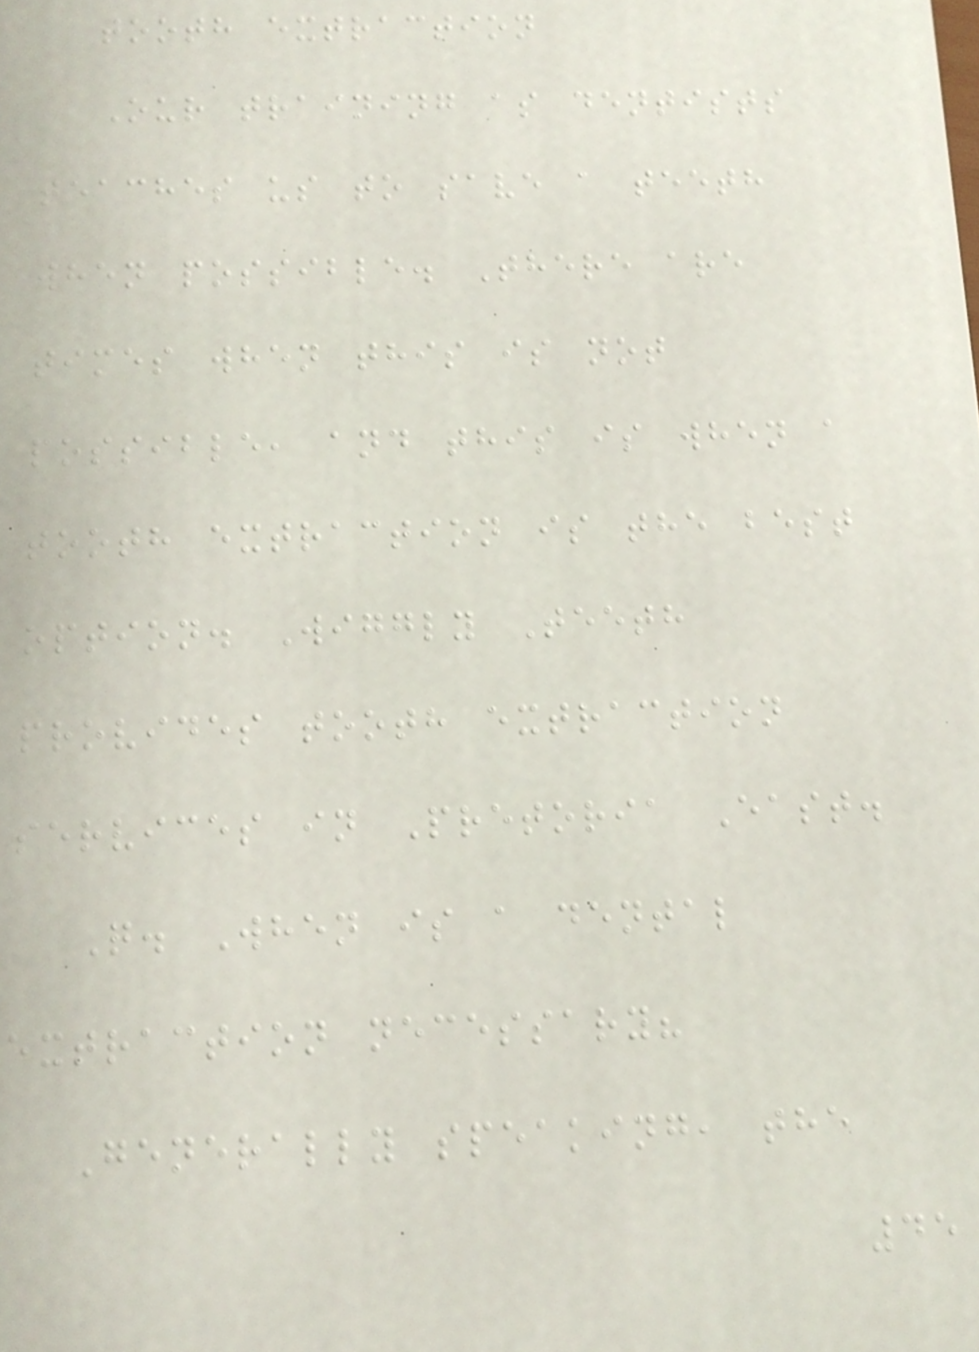tooth extraction
Our training as dentists
teaches us to save a teeth
when possible. There are
times when this is not
possible, and this is when a
tooth extraction is the best
option. Wiggly Teeth
provides tooth extraction
services in Pretoria East.
Q. When is a dental
extraction necessary?
Generally speaking, the
45
